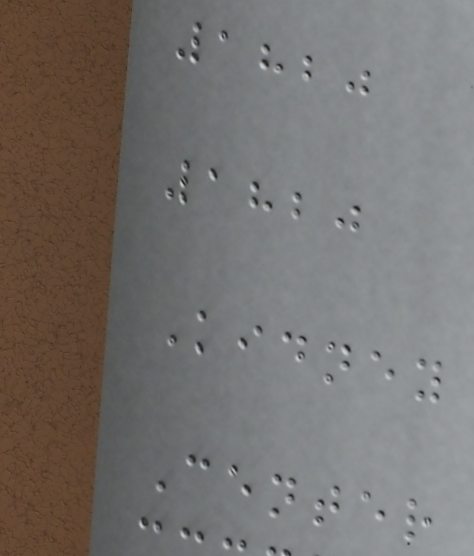1820
1820
Kidney
Center
